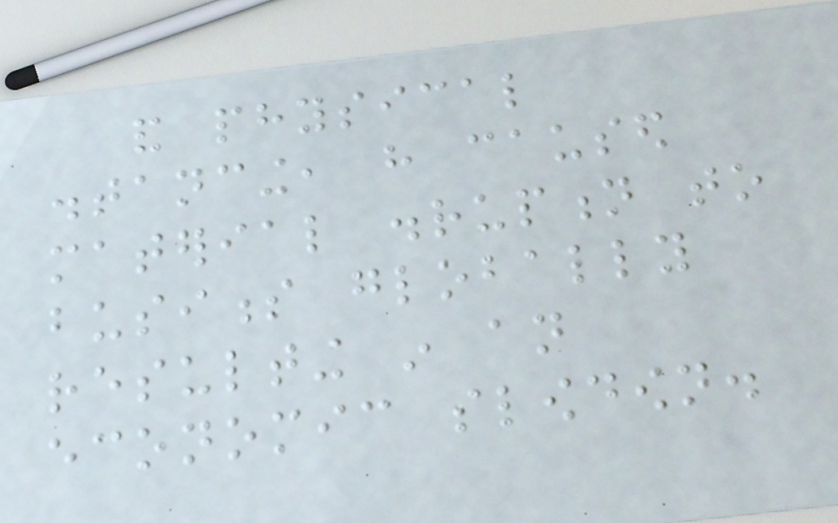and physical
distancing, have caused
material disruption to
business globally
resulting in an
economic slowdown.
